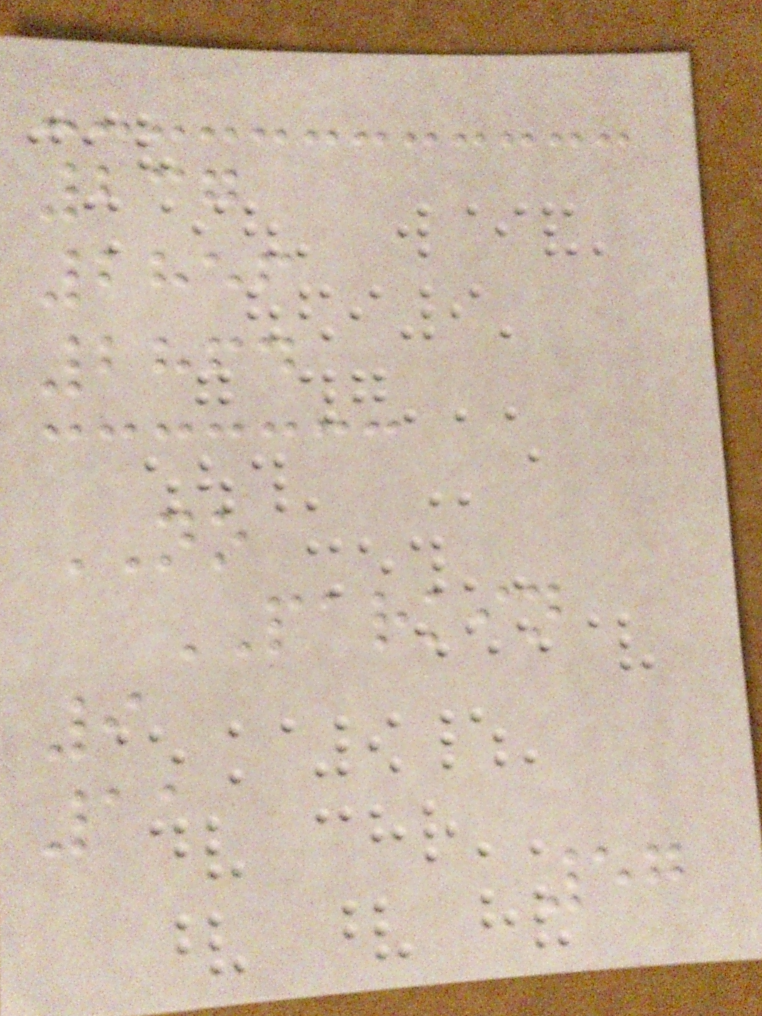237
2856
2864
NO
PARKIN
9
11
57
